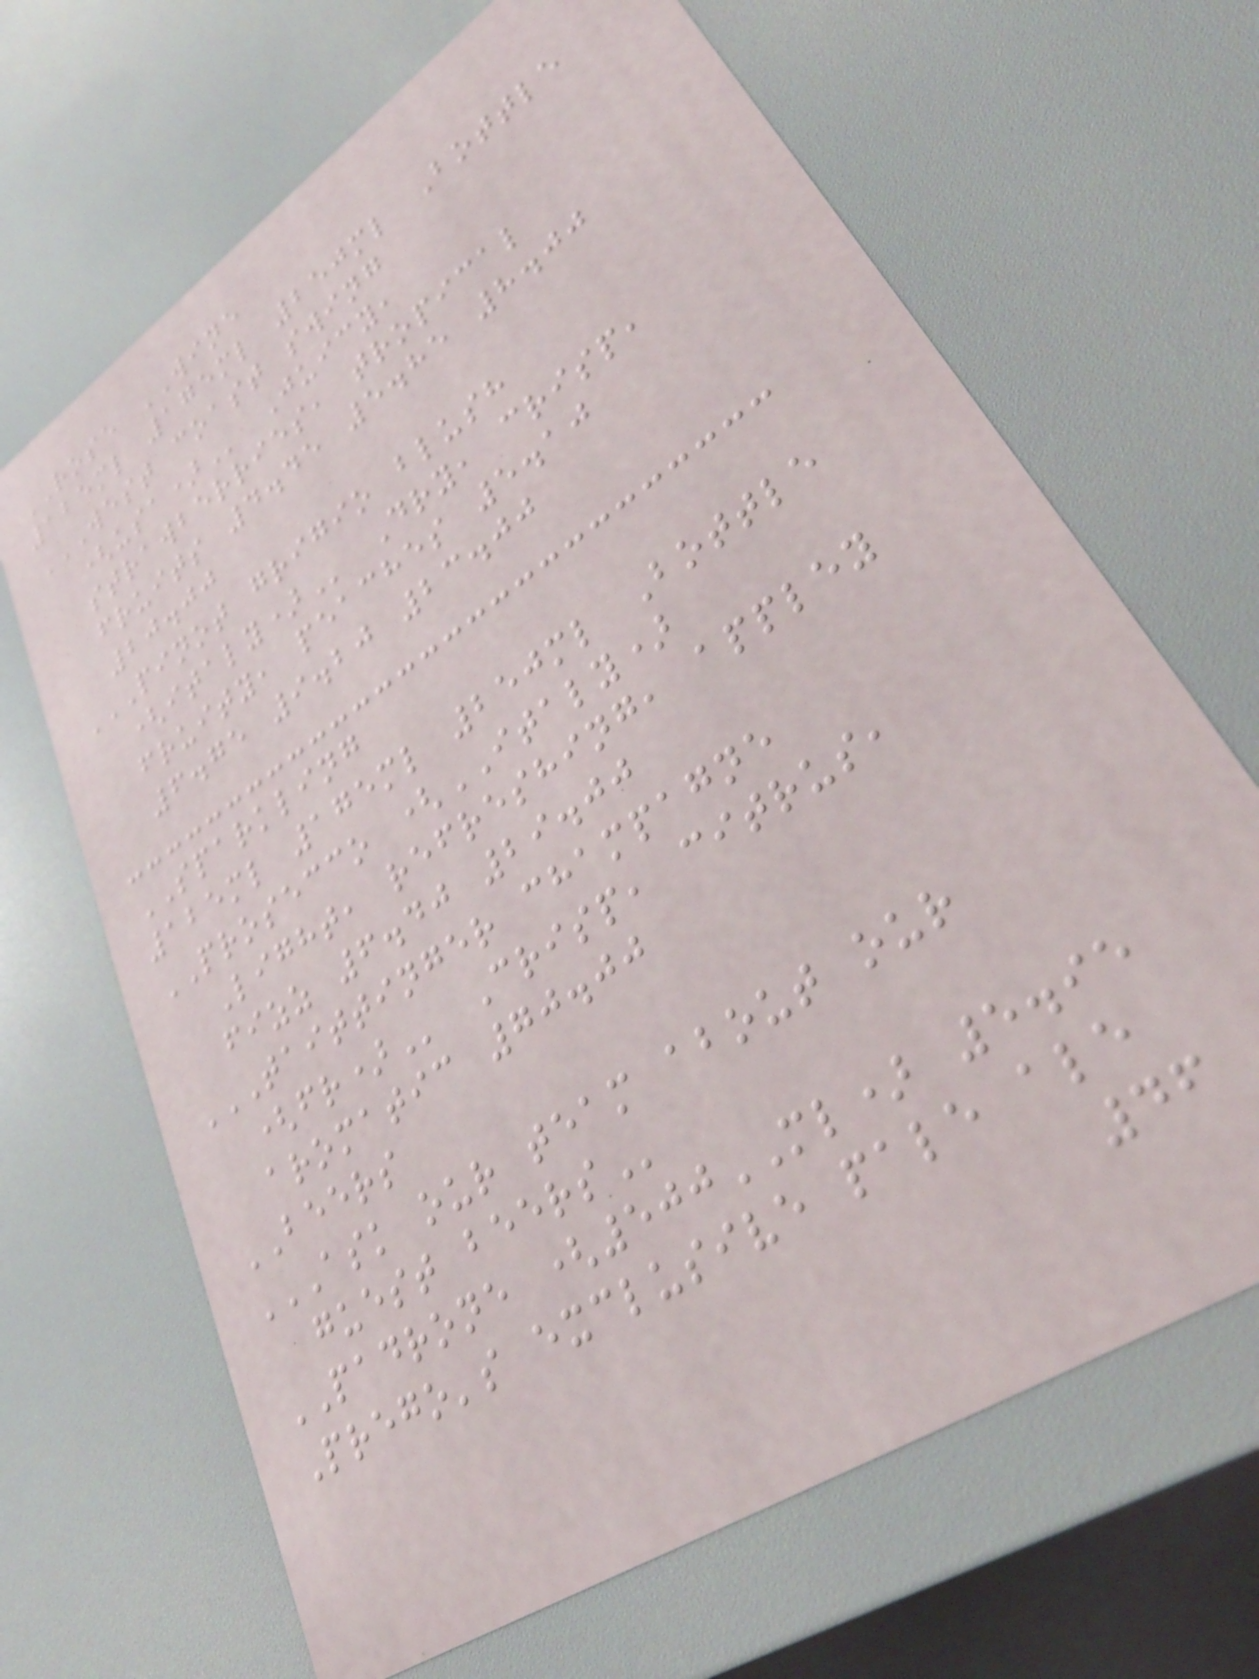ROSE WINE
125ml 175ml 250ml Bottle
WEST COAST SWING
(USA) Juicy,
strawberries, tropical
fruits 4.45 5.85 8.00
20.00
PINOT GRIGIO BLUSH
(ITALY) Dry, crisp,
fruity, peaches 5.10
6.75 9.20 23.00
SPARKLING
125ml 175ml 250ml Bottle
PROSECCO (ITALY)
Light, refreshing, appley
fizz 6.40 29.00
TAITTINGER CHAMPAGNE
(FR) Crisp, citrus,
aromatic 70.00
BEERS
ASK OUR TEAM ABOUT OUR
GUEST BEERS
PADRONE (500ML) 5.95
Prego's exclusive pale ale
46
